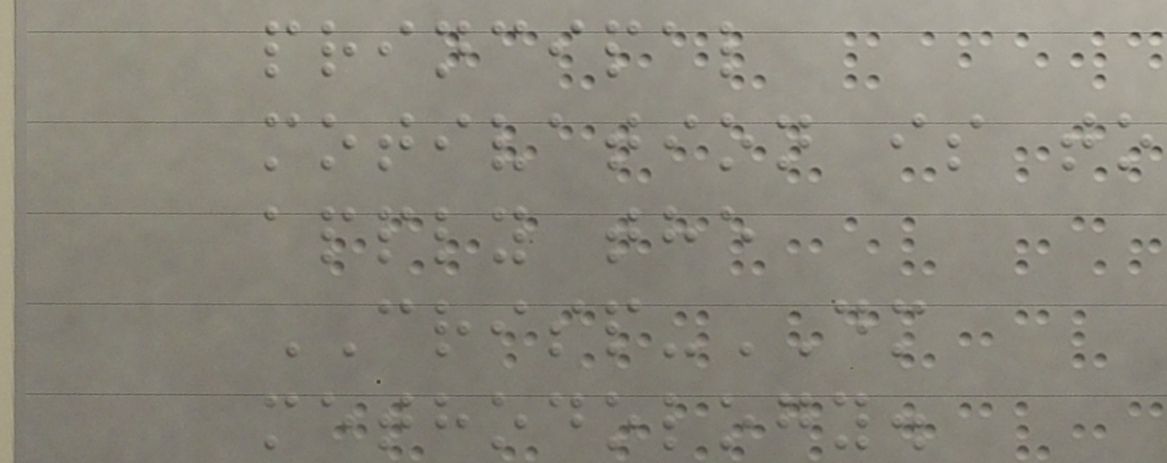principal
motivation is to
apply the
CRISP-DM
methodology.
